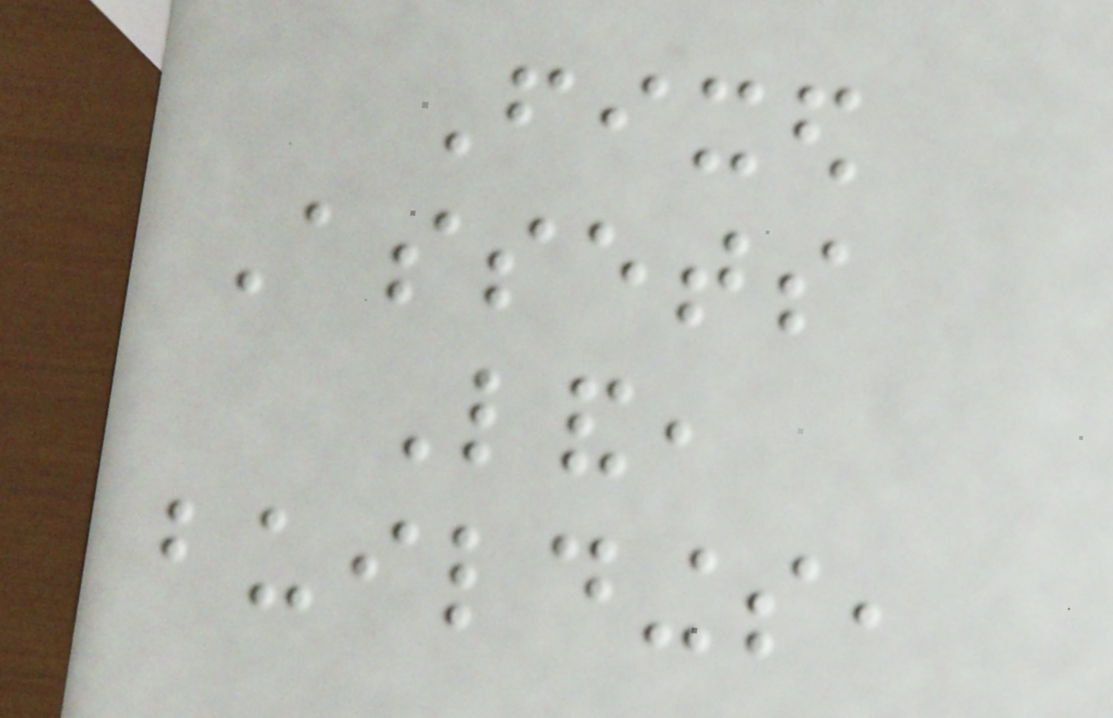Fixed
Assets
Land,
buildings,
